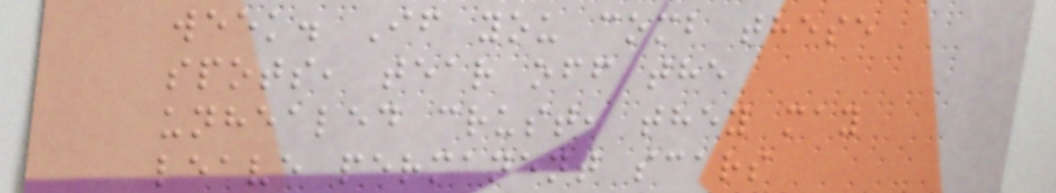week. If you comb these
spots, tear off the
unhealed crust, they may
leave permanent scars
